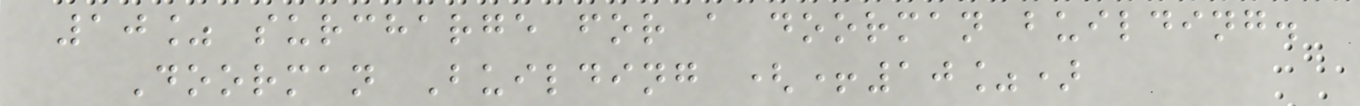10% surcharge for a doorman building.
Doorman Building (+10%)
